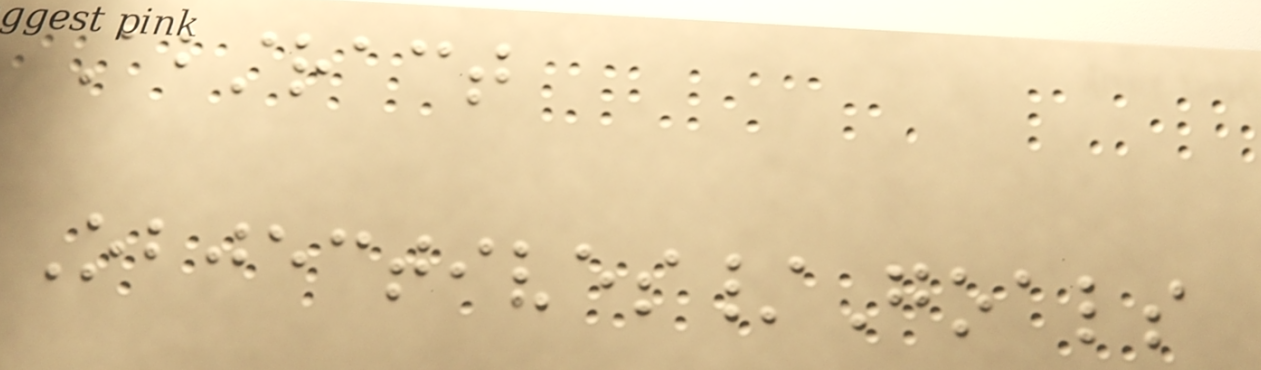Abstract
Objectives/Goals
